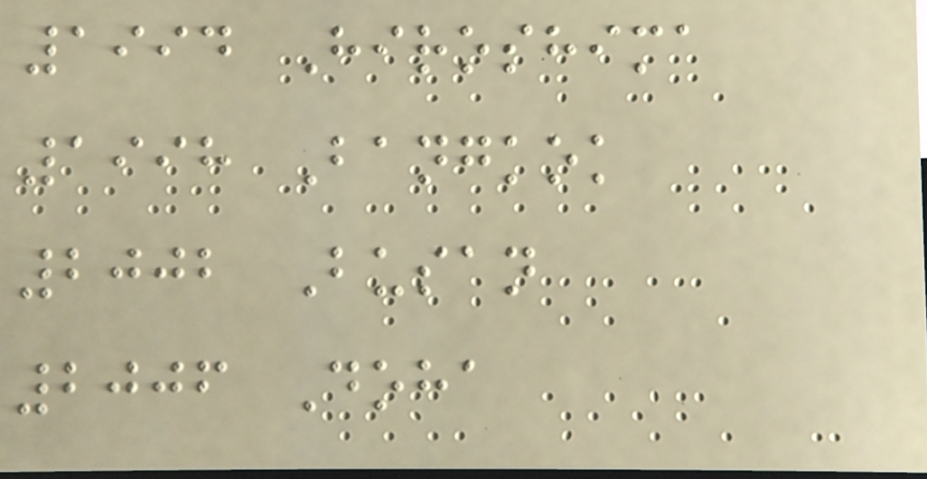1994 Hiroshima
1998 Bangkok
2002 Busan
2006 Doha
